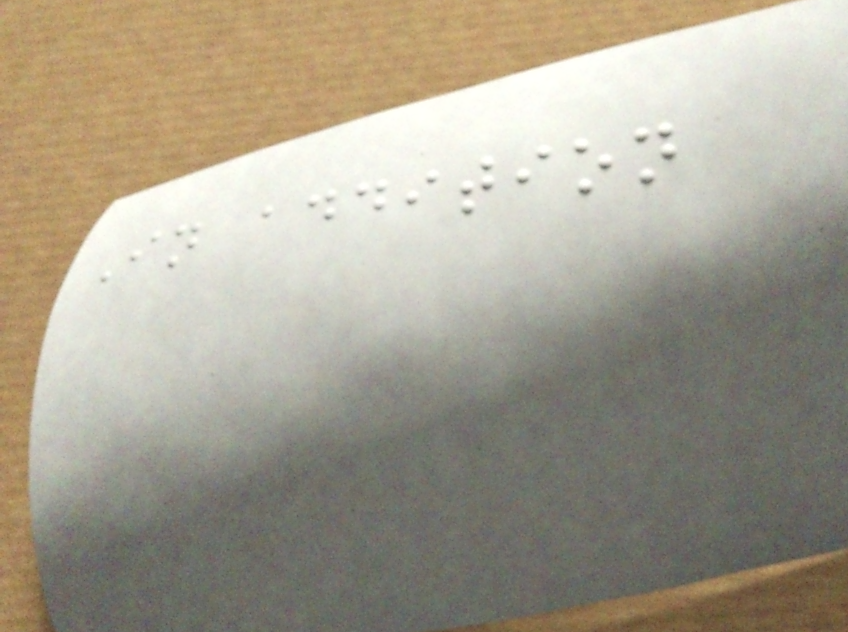In addition
